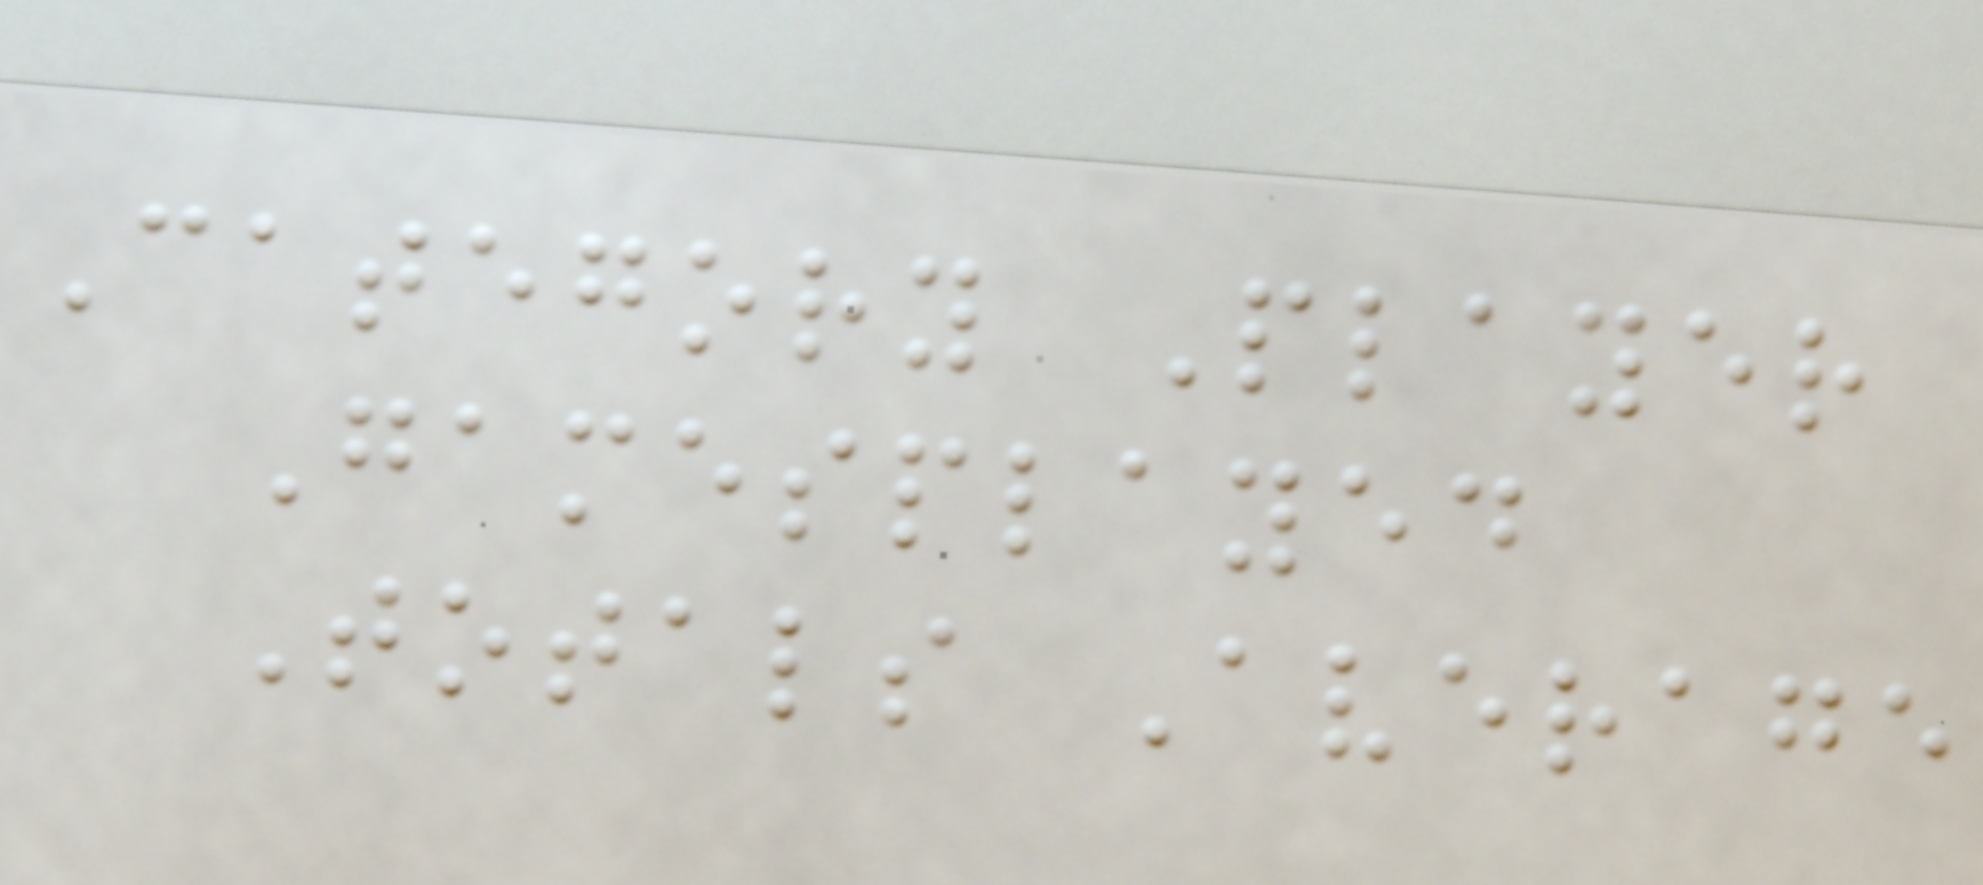Category Player
Gamesplayed
Totals Average
